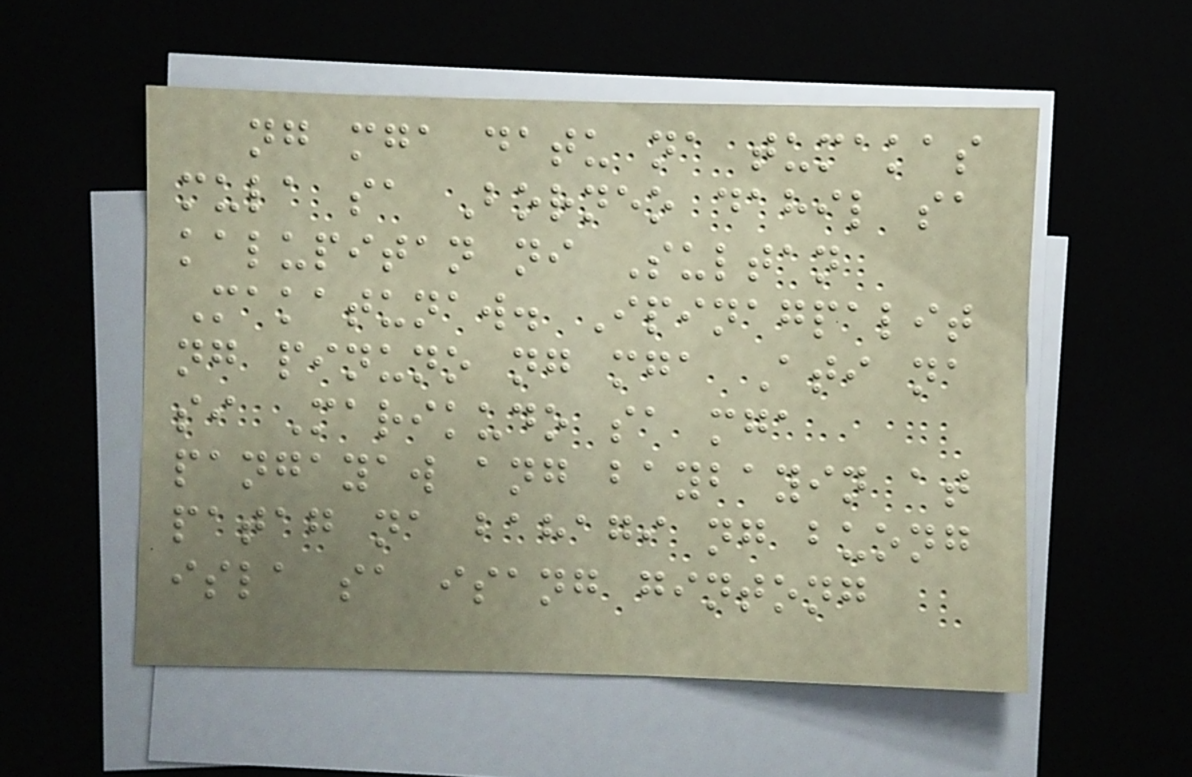ng mga datu na tumakas
mula sa Borneo dahil sa
kalupitan ni Sultan
Makatunaw. Ipinagpalit
ng pinuno ng mga Ati na
si Marikudo sa mga
pangayaw ang baybayin at
patag na bahagi ng buong
isla sa isang gintong
